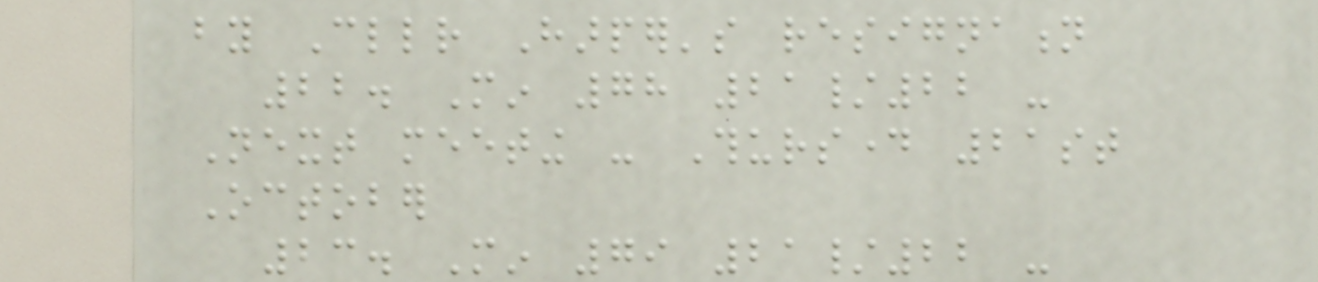by Cllr Harper's resignation
22. Min 78 21/22 -
Next meeting - Thursday 21st
October
23. Min 79 21/22 -
